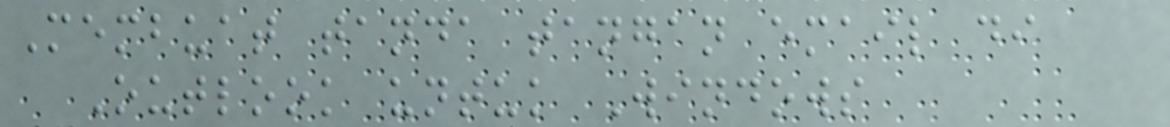Membuat tanda tangan email di
Outlook untuk Windows
